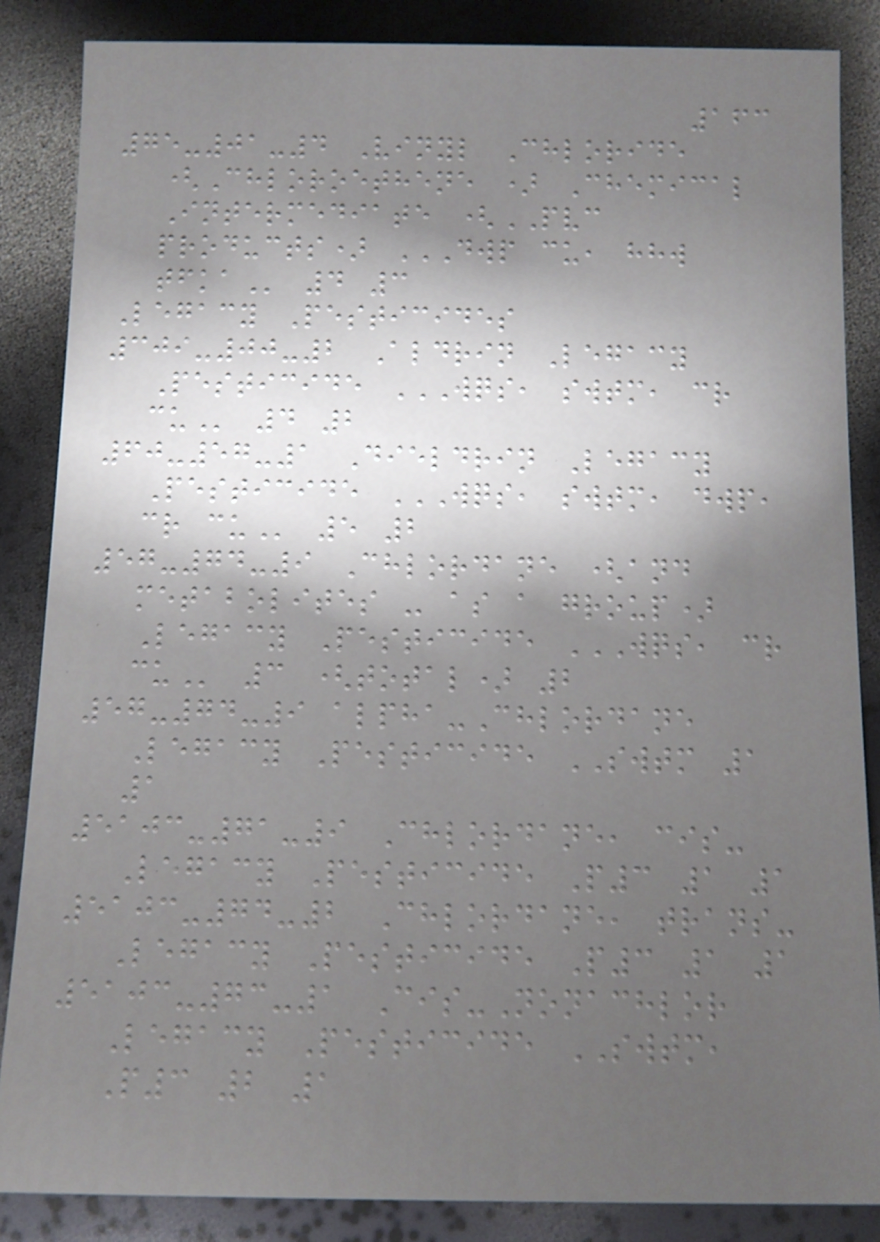163
75-01-4 Vinyl Chloride
(Chloroethene ) Chemical
Intermediate (PVC
products) DWP CU, HHW
TFKA 4 3
Legacy Pesticides
309-00-2 Aldrin Legacy
Pesticide WQS, SWTM, CR
CU 4 2
60-57-1 Dieldrin Legacy
Pesticide WQS, SWTM, DWP,
CR CU 5 2
57-74-9 Chlordane (and
metabolites - as a group)
Legacy Pesticide WQS, CR
CU 3 (total) 2
57-74-9 alpha-Chlordane
Legacy Pesticide SWTM 1
1
5103-71-9 Chlordane, cis-
Legacy Pesticide P3 1 1
5103-74-2 Chlordane, trans-
Legacy Pesticide P3 1 1
5103-73-1 Cis-Nonachlor
Legacy Pesticide SWTM,
P3 2 1
